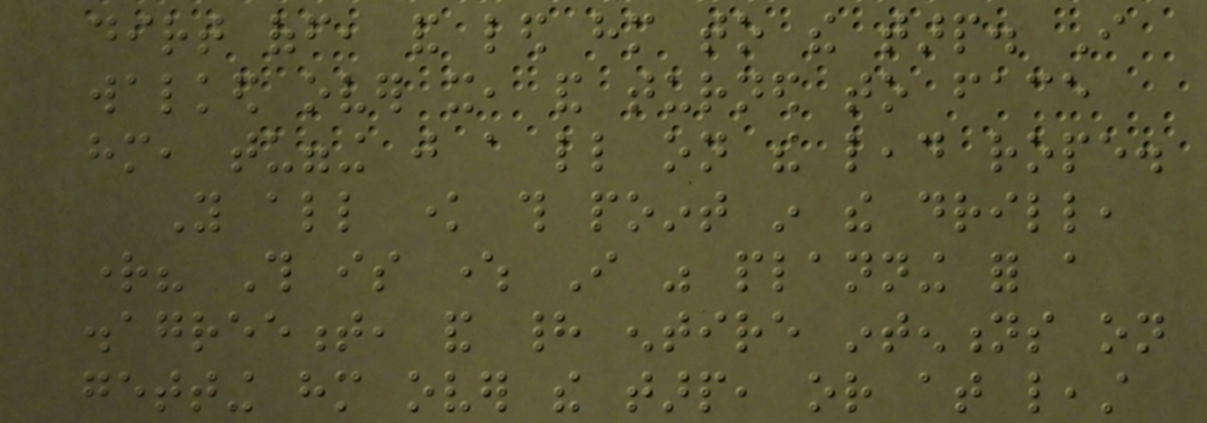dirt off, and led him to the tarp. I
walked over it, and turned to face
him, tugging just a little on the lead rope.
You all know this point in the drill,
right? This is where I was planning for a
disagreement, and had entire intentions on
getting him over the tarp, or at least
